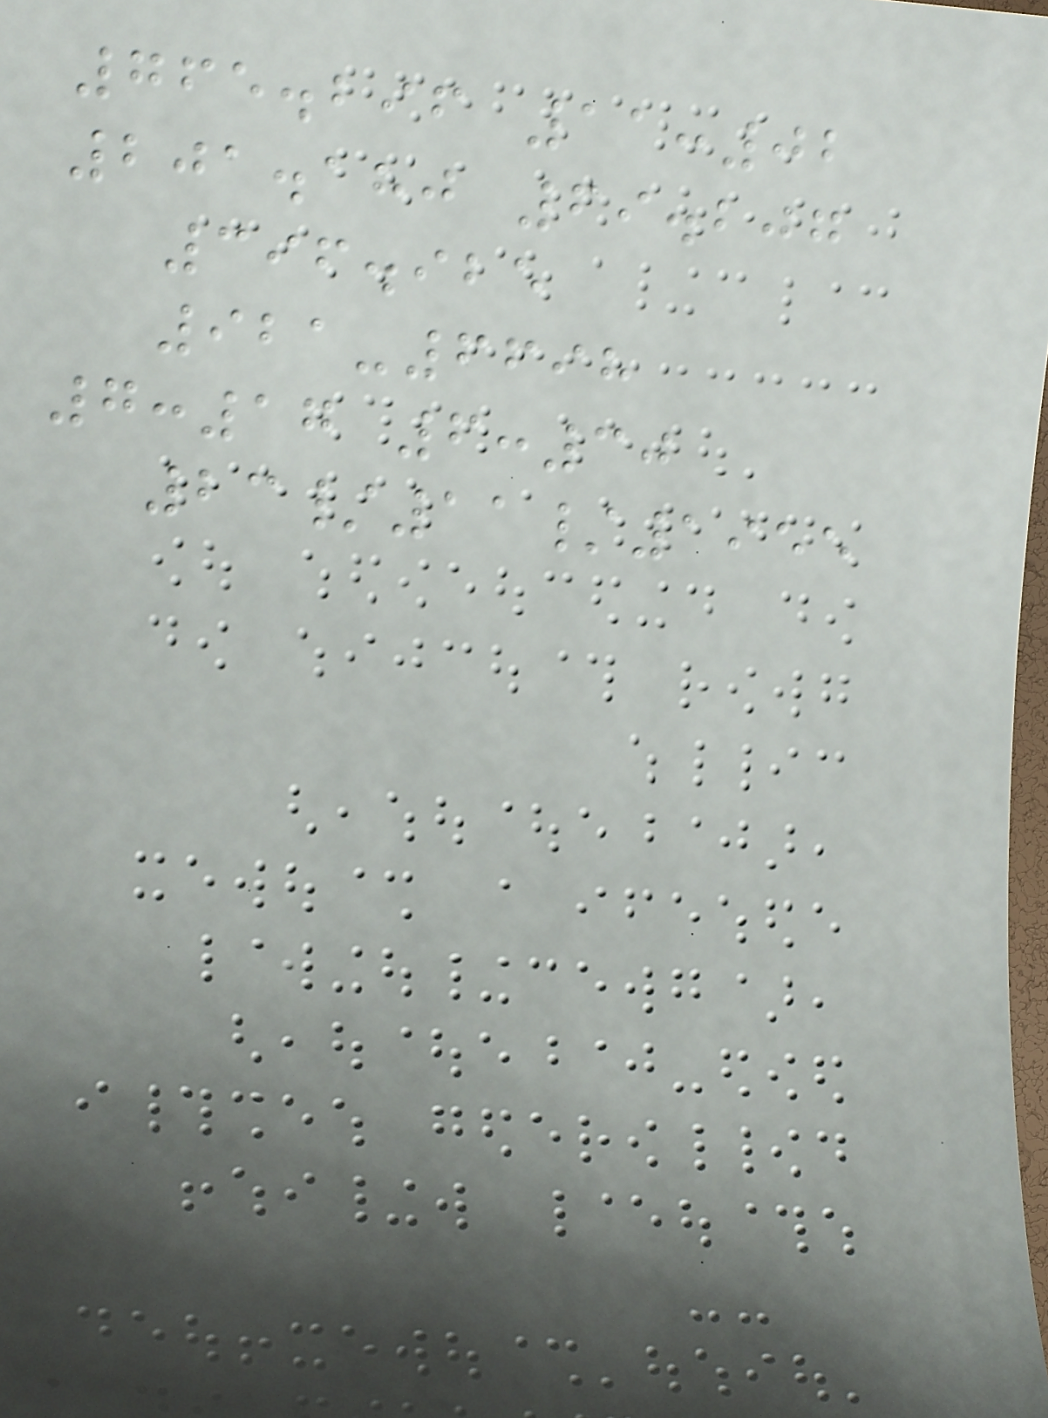765.296 11:02
201.180 69.207
396.925
921-6698
7:17 6:30
23/11/1955
